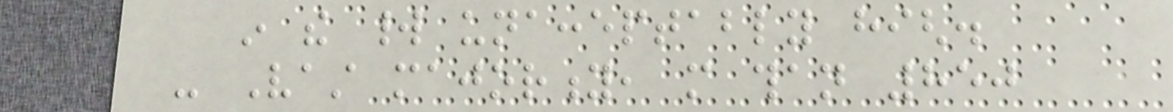in the world unacceptably high.
- Vast majority, more than 850
